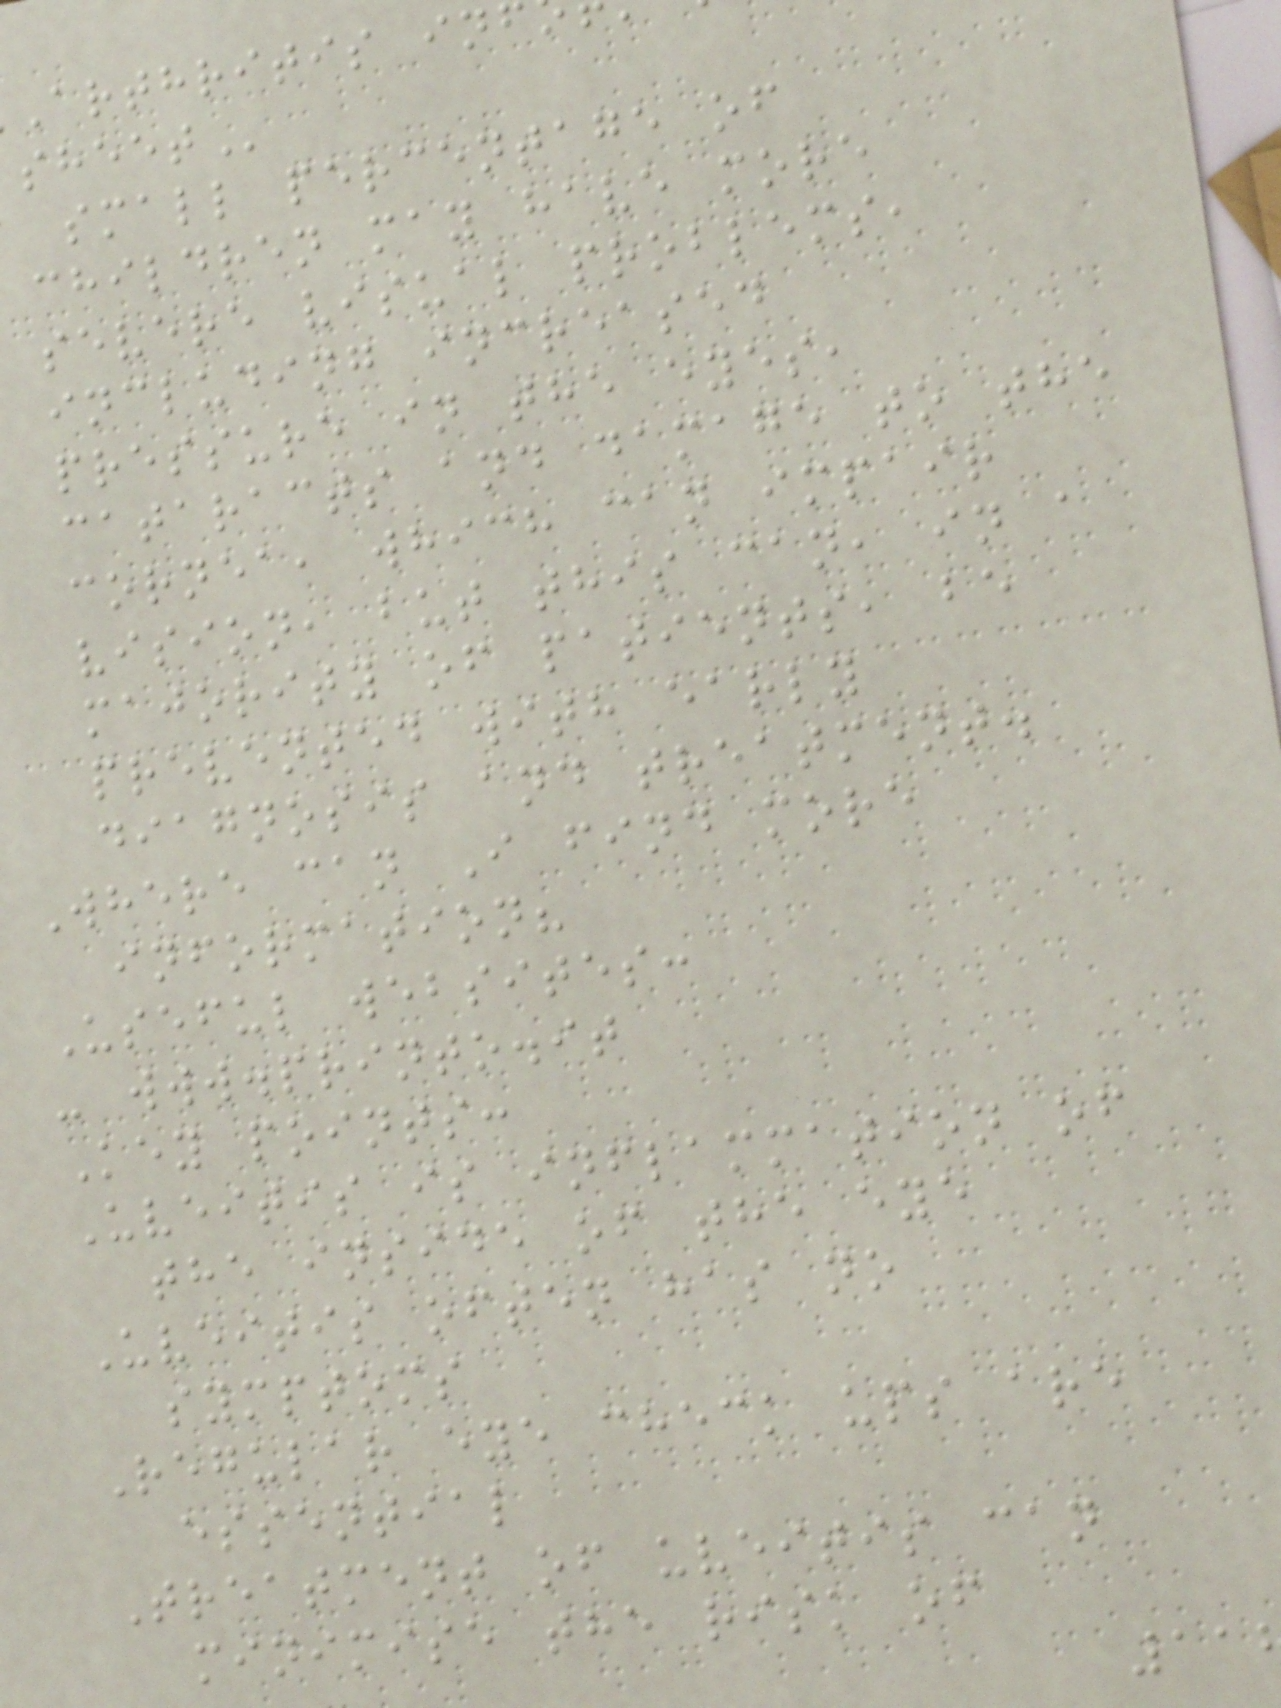arthritis
small percentage of
children may have more
severe visual problems,
including increased
pressure in the eyes,
cataracts and damage to the
cornea, which can impair
vision, but this can, in a
majority of patients, be
prevented with early
diagnosis and treatment.
Where can I find more
information?
Useful websites:
- www.printo.it
Key points:
Uveitis is inflammation of
the inside of the eye
Uveitis often has no
symptoms
Regular eye check ups are
essential
Treatment of uveitis can
minimise the risk of
